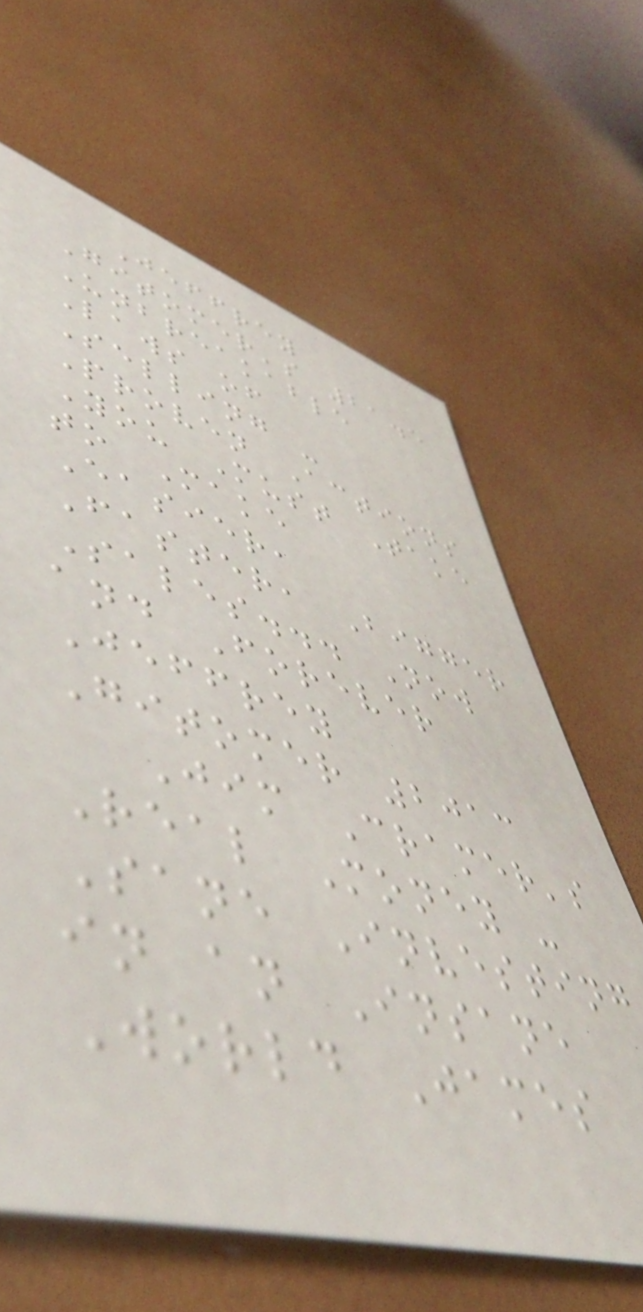Jeffrey
Gitomer's 21.5
Unbreakable
Laws of
Selling -
Proven Actions
You Must Take
to Make
Easier,
Faster, Bigger
Sales... Now
and Forever
Jeffrey
Gitomer 2013
Jim Cramer's
Real Money -
Sane Investing
in an Insane
World James
